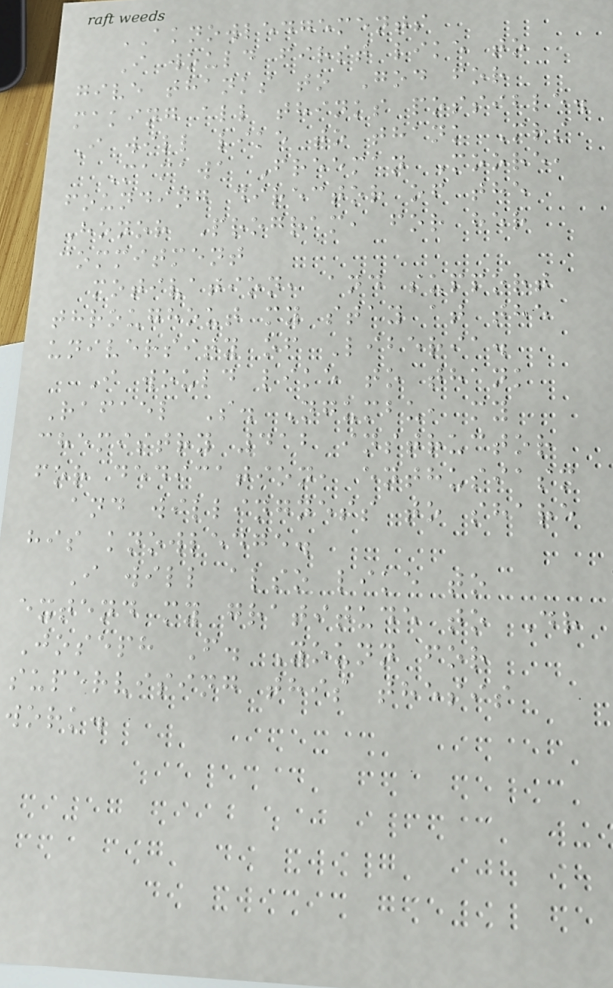AKNOWLEDGEMENTS
I would first like to
give thanks to God for
making all thinks possible.
I will like to thank Mrs
Mamawa Freeman Moore,
founding director of the
Honor Program, for her
commitment
motivation, and support
throughout my stay at the
university of Liberia.
I would like to thank
Rafael S. Ngumbu, my
chemistry 412 instructor
for dedication, enthusiasm
and willingness to share
his knowledge.
I will also like to
extend my gratitude to Dr
Joseph F. Younn for
supervising this thesis
work.
